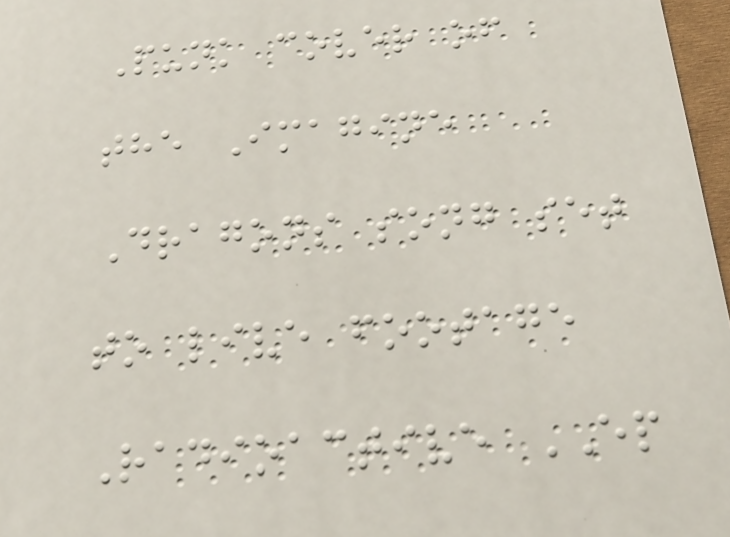Punk cover of
the Imagine
Dragons song set
to live footage
Radioactive EP
